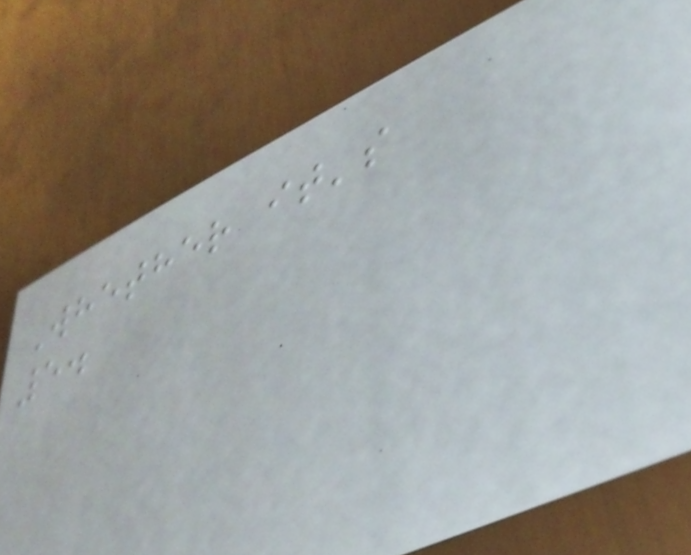Whether it's
5.
